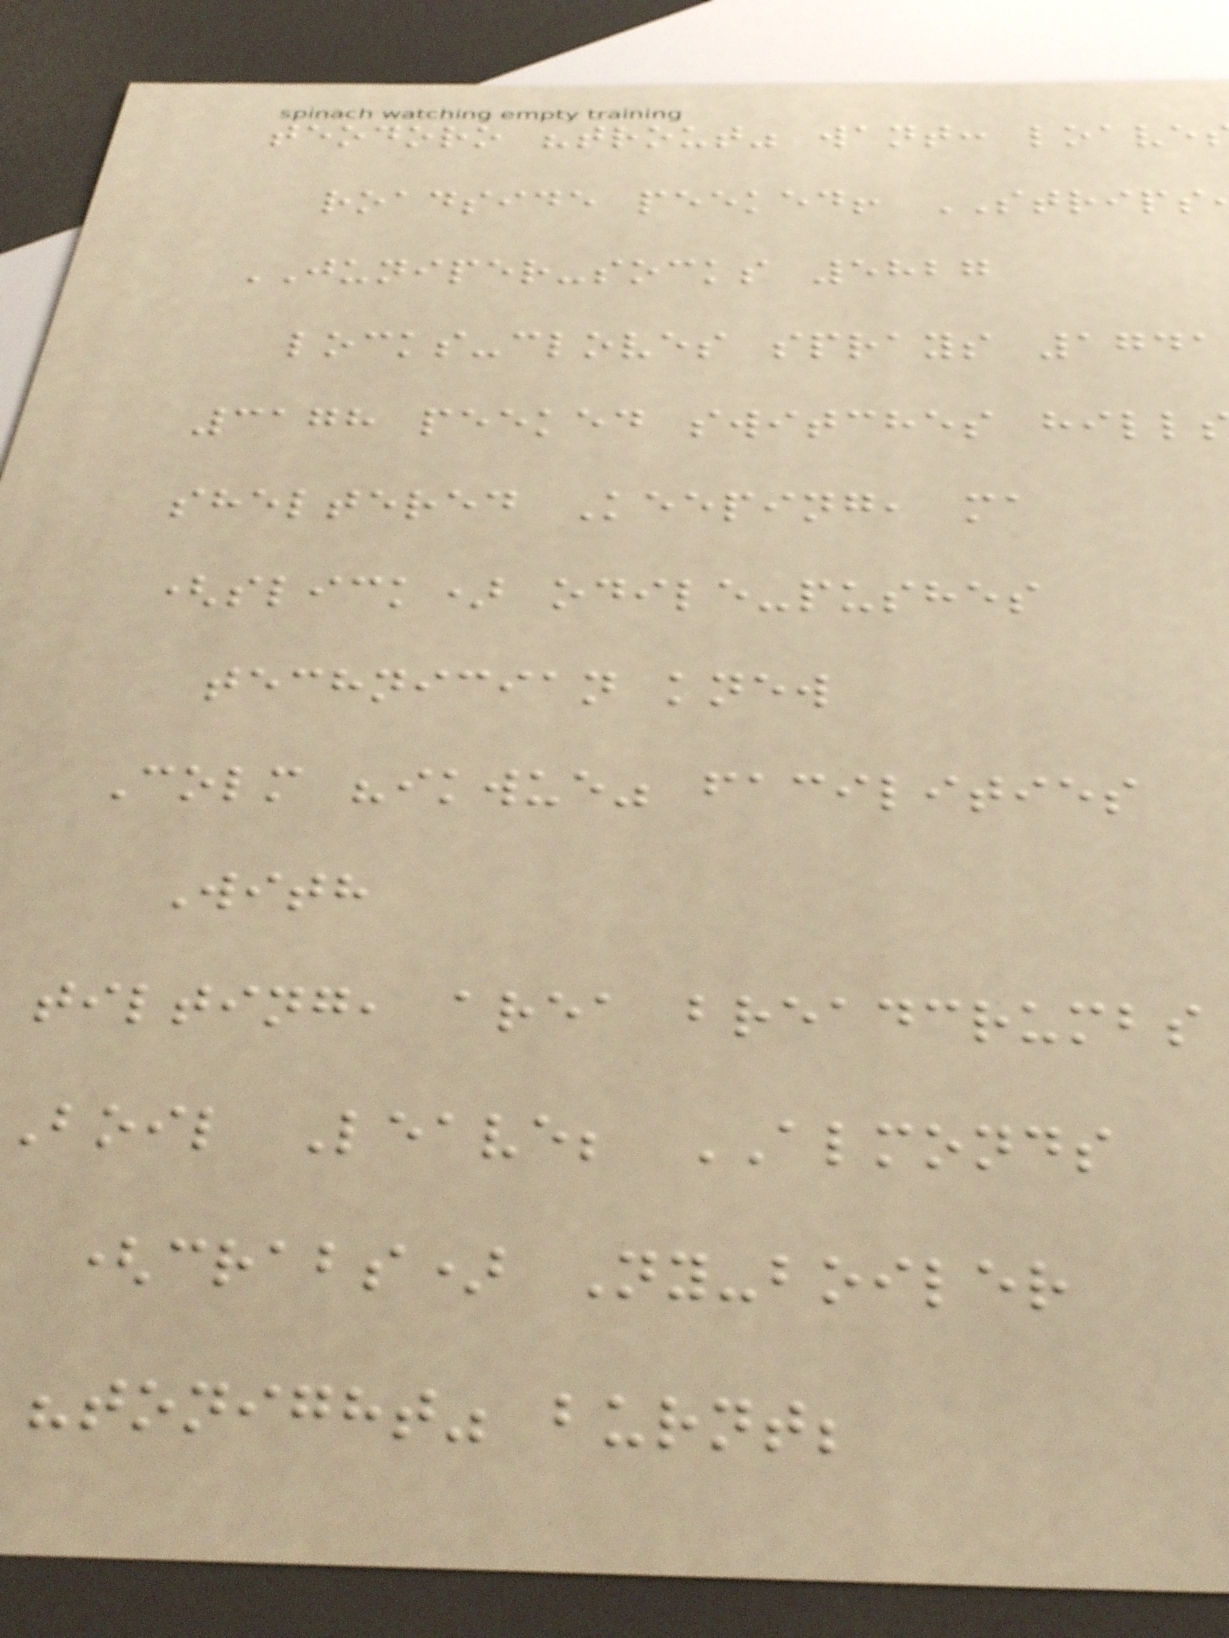teodoro "trout" want: loave
roadside peeked! STRIPS
JUNIPER-socks 5827
locks-cloves sprays 1741
3178 peeked switches hill
sheltered Keeping, ma
(slick) odile-pushes
technician knew
Colm "ikwue" facilities
With
tilting, area breadcrumbs
boil Leave; ALMONDS
(crabs) Ny-boiler
"tonight" burnt;
